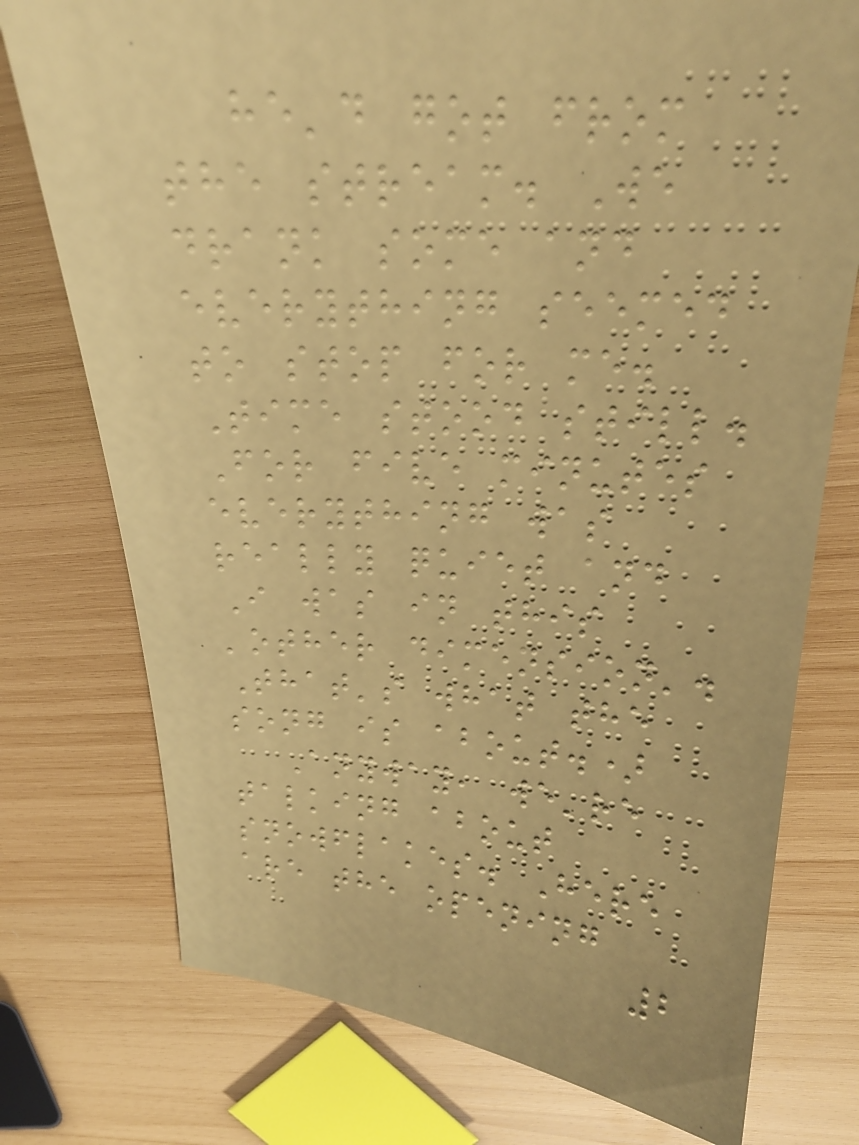he'd got from
the stream. We
drank some and
everything seemed
to stop for me.
Time stood still.
For five minutes
everything was
really quiet and
I was in this
'other dimension'.
That's what the
song is about.)
Anyway, we're
talking about
snowflakes. Here
are the opening
2
